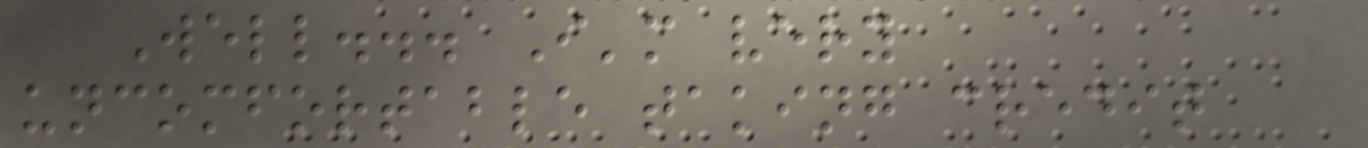Well... I'm very
uncomfortable taking credit
